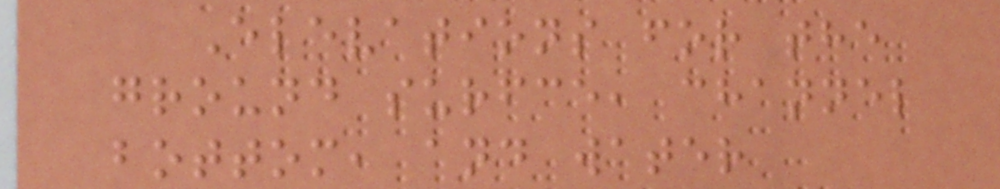Elevations for the
ground surfce, channel
bottom, and water
